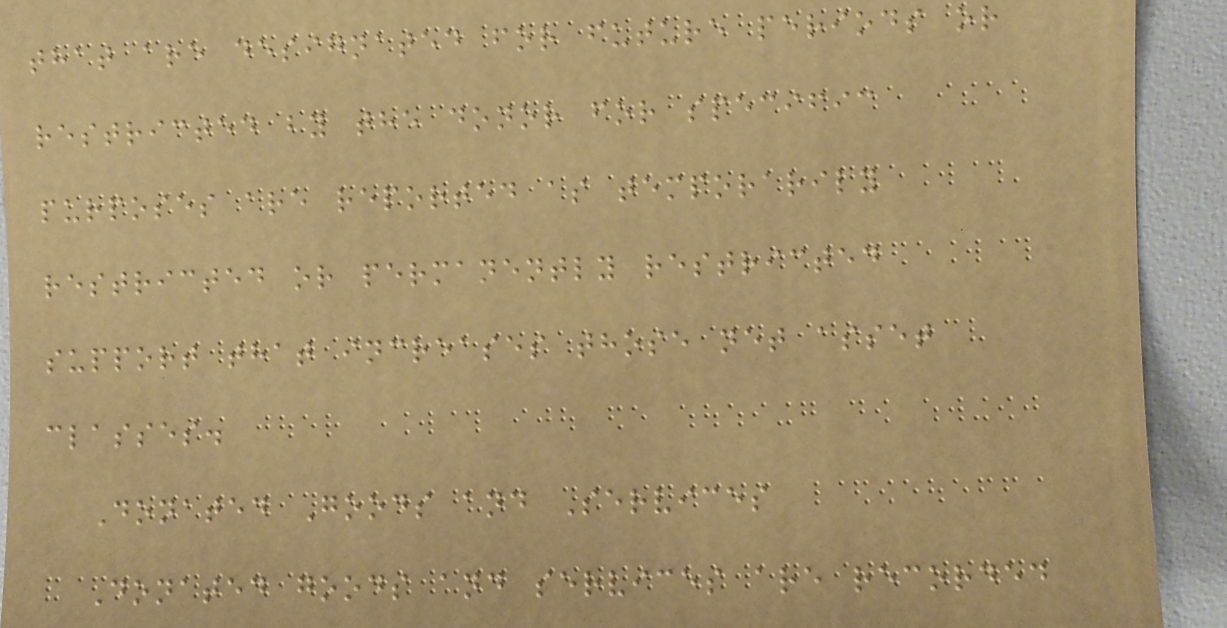that are designated for future periods or
restricted by the donor for specific
purposes are reported as temporarily
restricted or permanently restricted
support that increases those net asset
classes.
Donated Goods and Services
Donated goods and services are recorded
